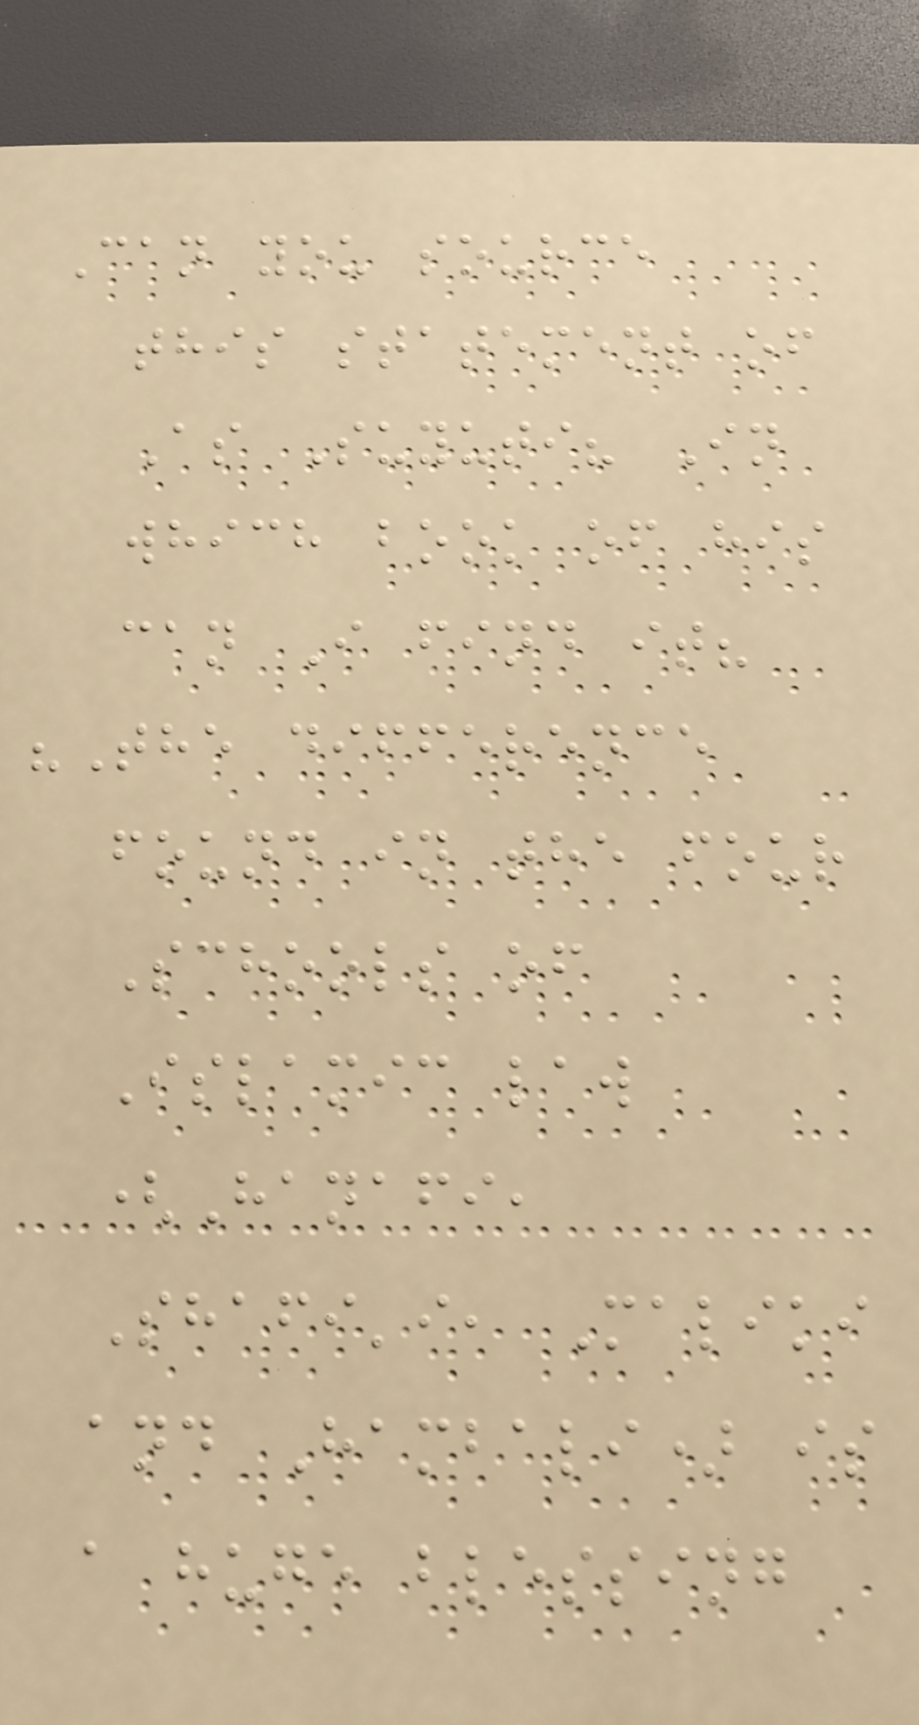Can you source
this statement of
As Suyuti? In
which book of his
can I find it?
"The difference
found in the four
Schools of
Islamic law
(Hanafi,
Shafi'i, Maliki
and Hambali) is
a huge blessing
